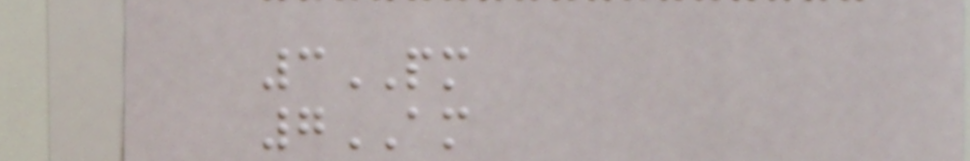3PM
7AM
